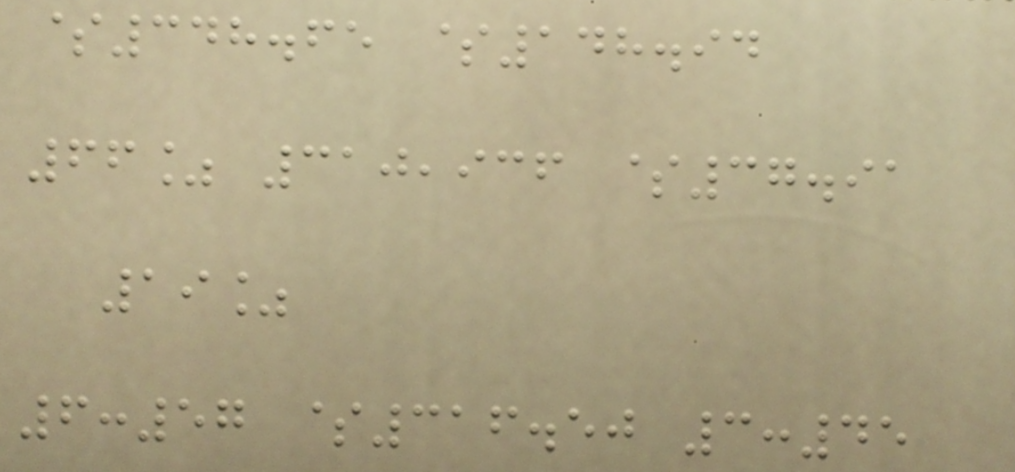$348.65 $148.94
66% 310,936 $37.91
19%
6:57 $316.50 3:45
